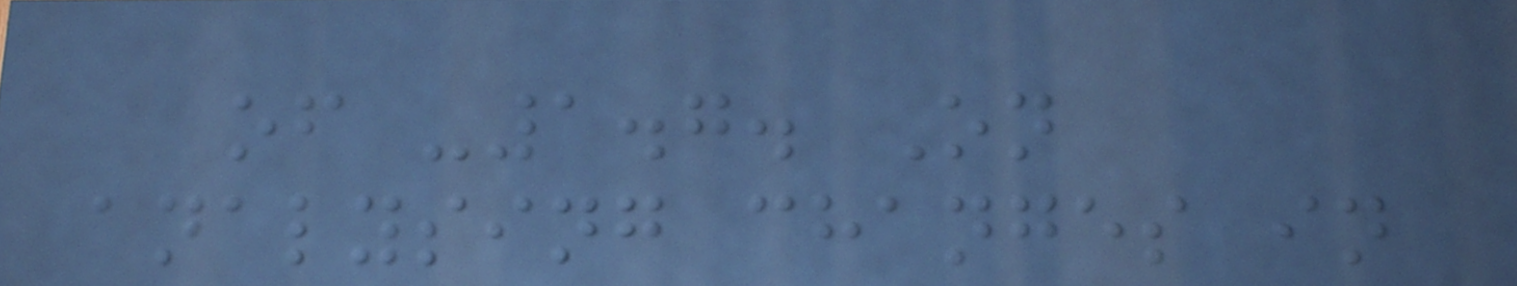of -1.7. On
analysing changes in
